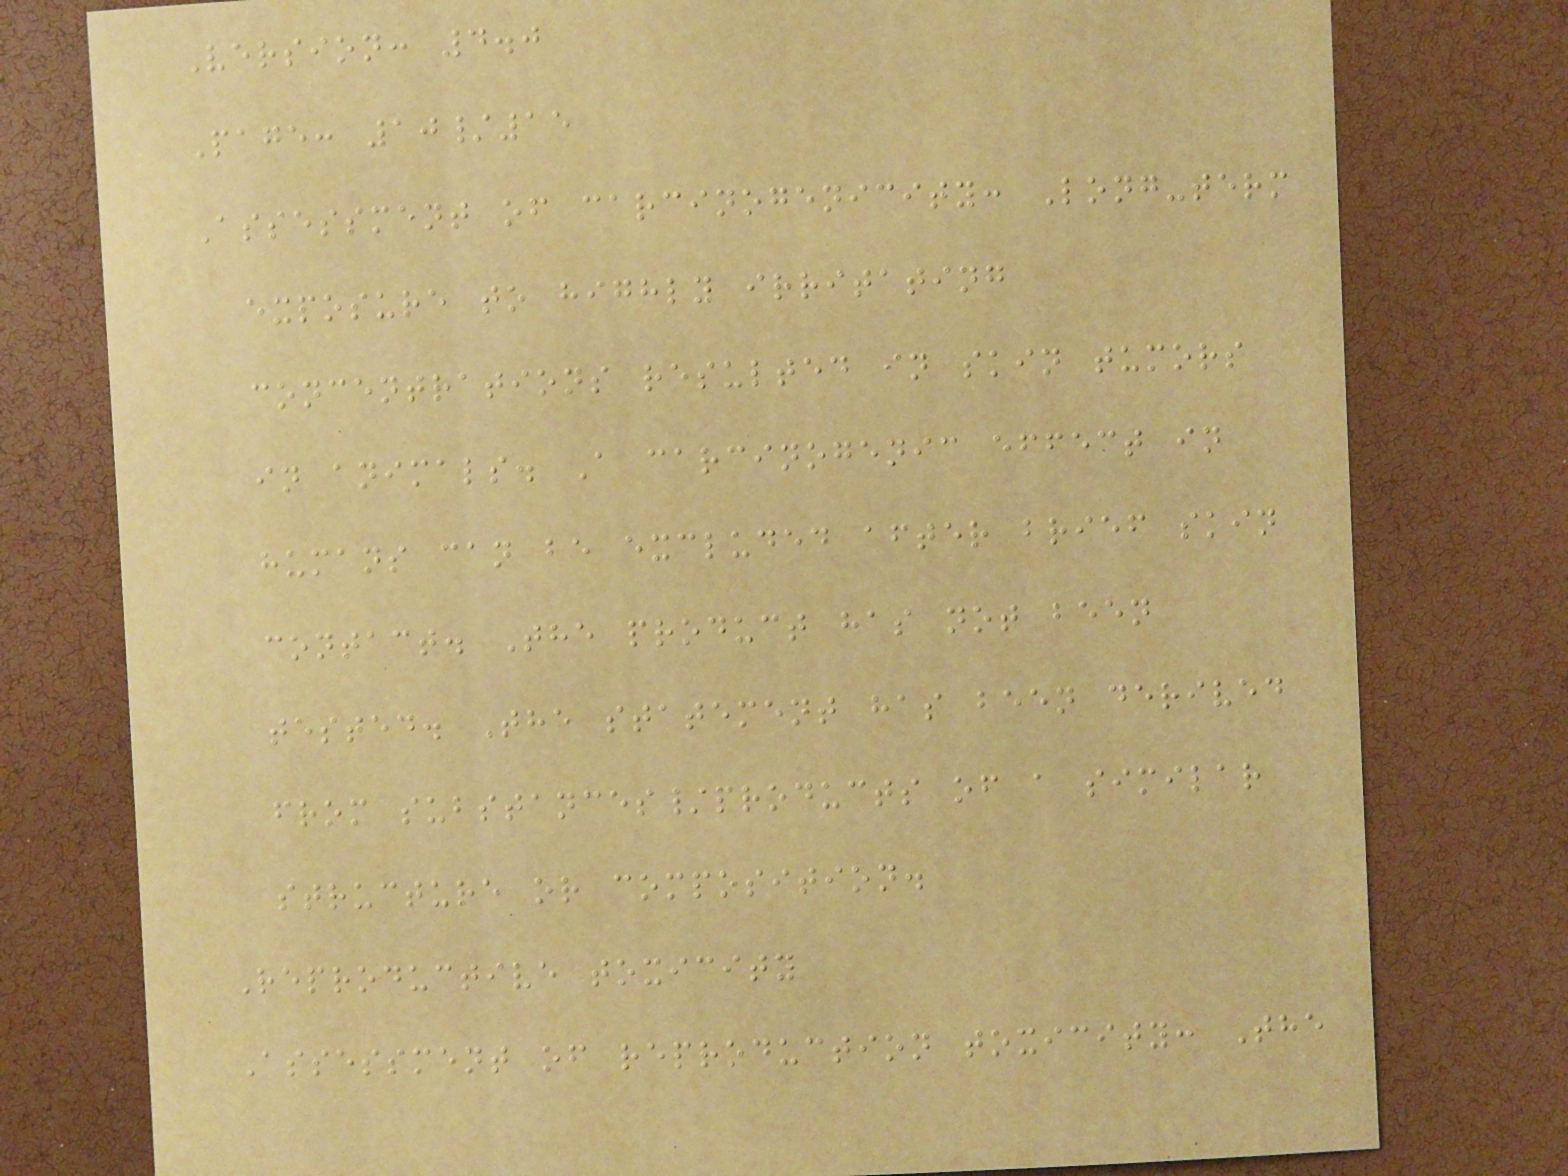Version: 4.0
Page: 10/15
Assessment of carcinogenicity: Long-term
exposure to highly irritating
concentrations resulted in skin tumors
in animals. A carcinogenic effect in
humans can be excluded after brief skin
contact. The product has not been
tested. The statement has been derived
from substances/products of a similar
structure or composition.
Reproductive toxicity
Assessment of reproduction toxicity: The
